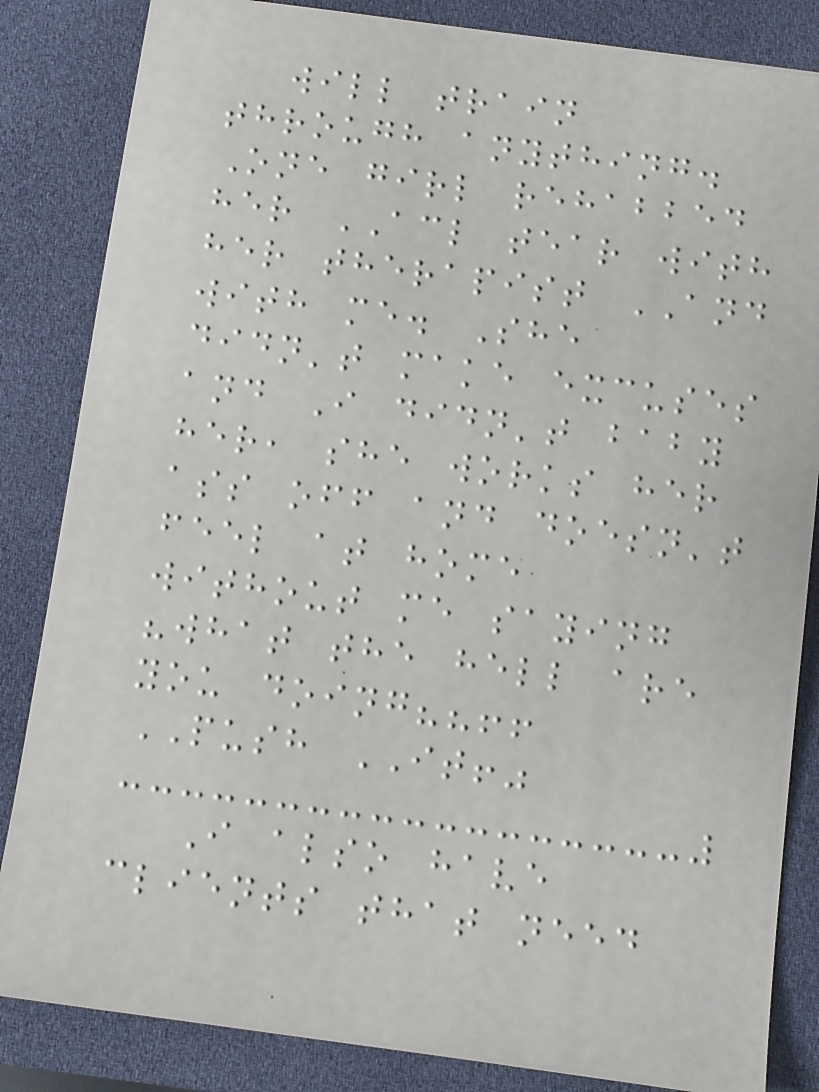will train
through anything.
One girl rehabbed
her ACL tear with
her therapist AND
with me. She
didn't make excuses
and I didn't baby
her, she works her
ass off and doesn't
feel at home
without me saying
"what the hell are
you doing??!!
PUSH IT!"
I also have
clients that need
